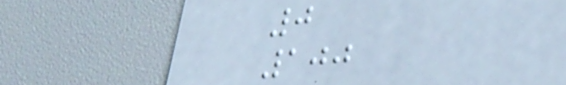0
100
